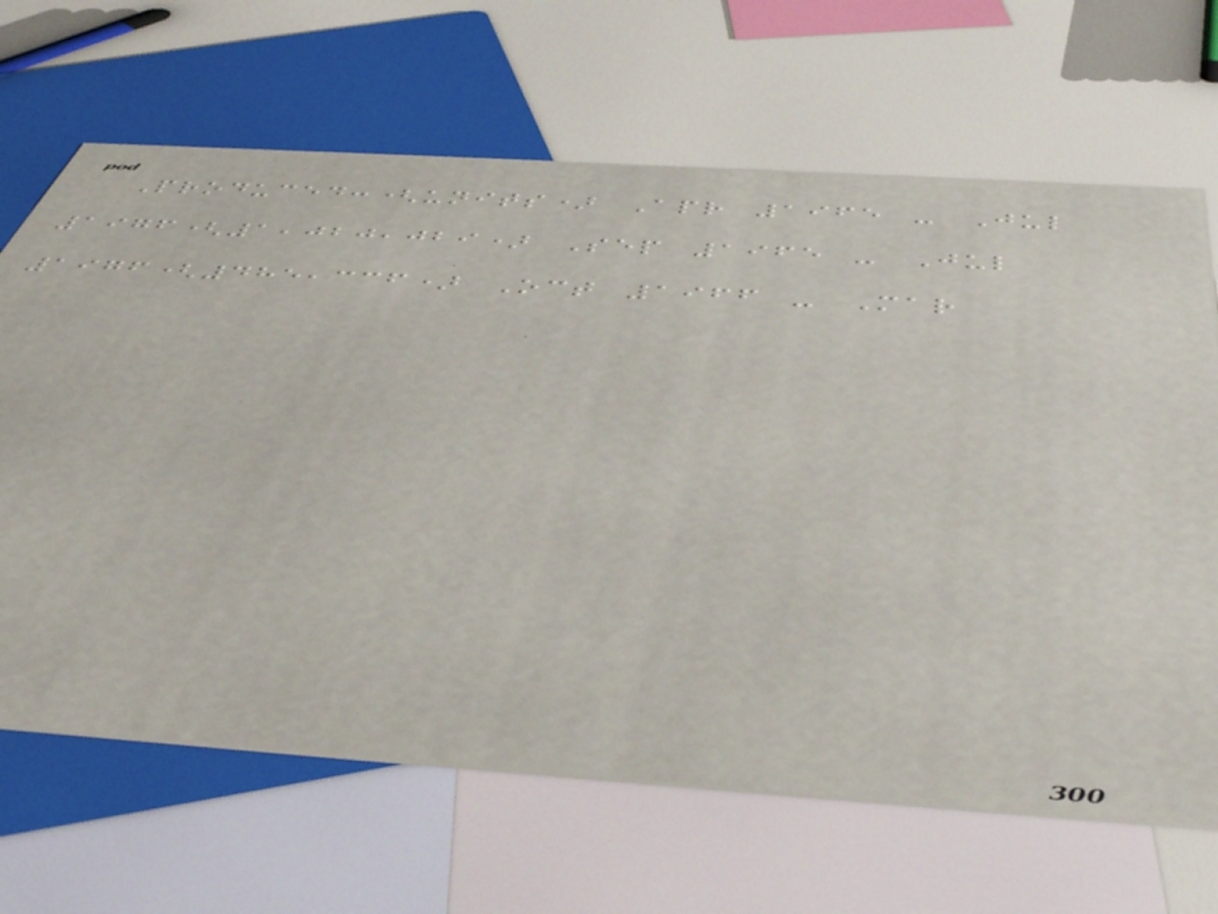Produced:(units) Apr 1965 - Jul
1976(1,020,029) Sep 1965 - Jul
1976(485,336) Oct 1966 - Mar
